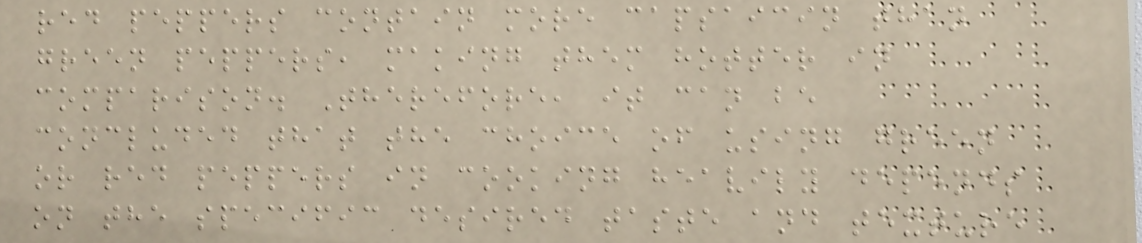red peppers contain more capsaicin than
green peppers, making them hotter in
comparison. Therefore, it can be
concluded that the choice of using green
or red peppers in cooking heavily depends
on the specific desired taste and texture
